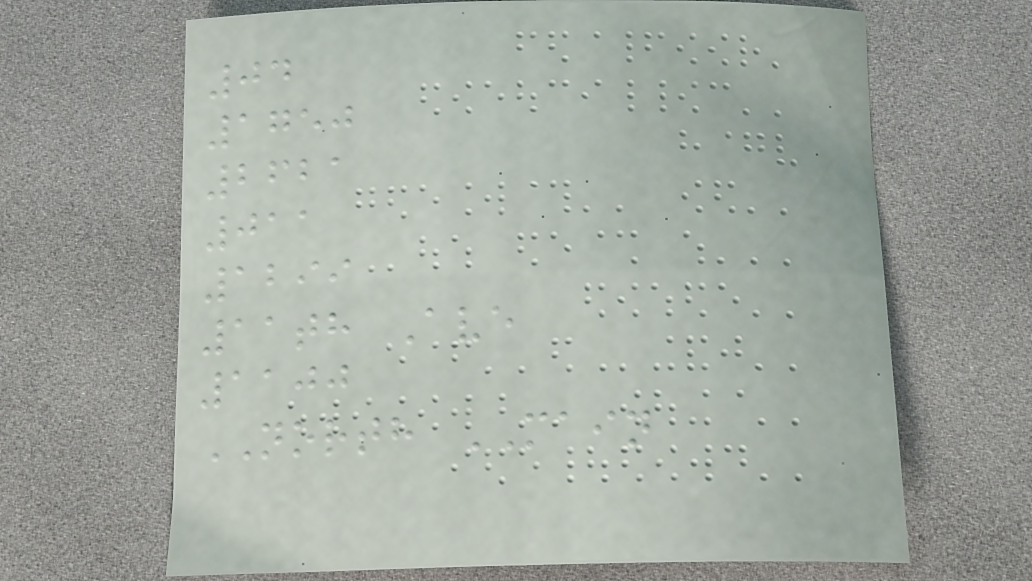04
1750
2621
011
1299
11th Ave
1100
NORTH MAIN
